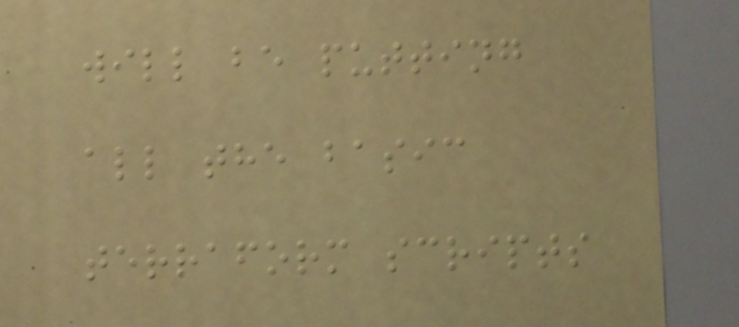will be putting
all the basic
terraform scripts
